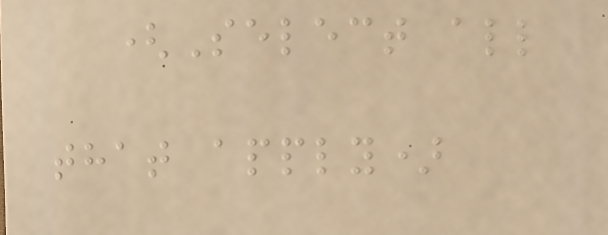(Select all
that apply)
